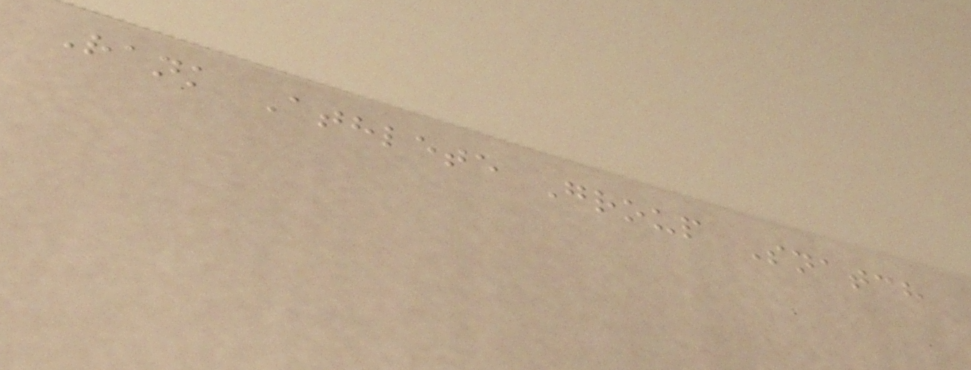Rank Athlete Group Snatch
